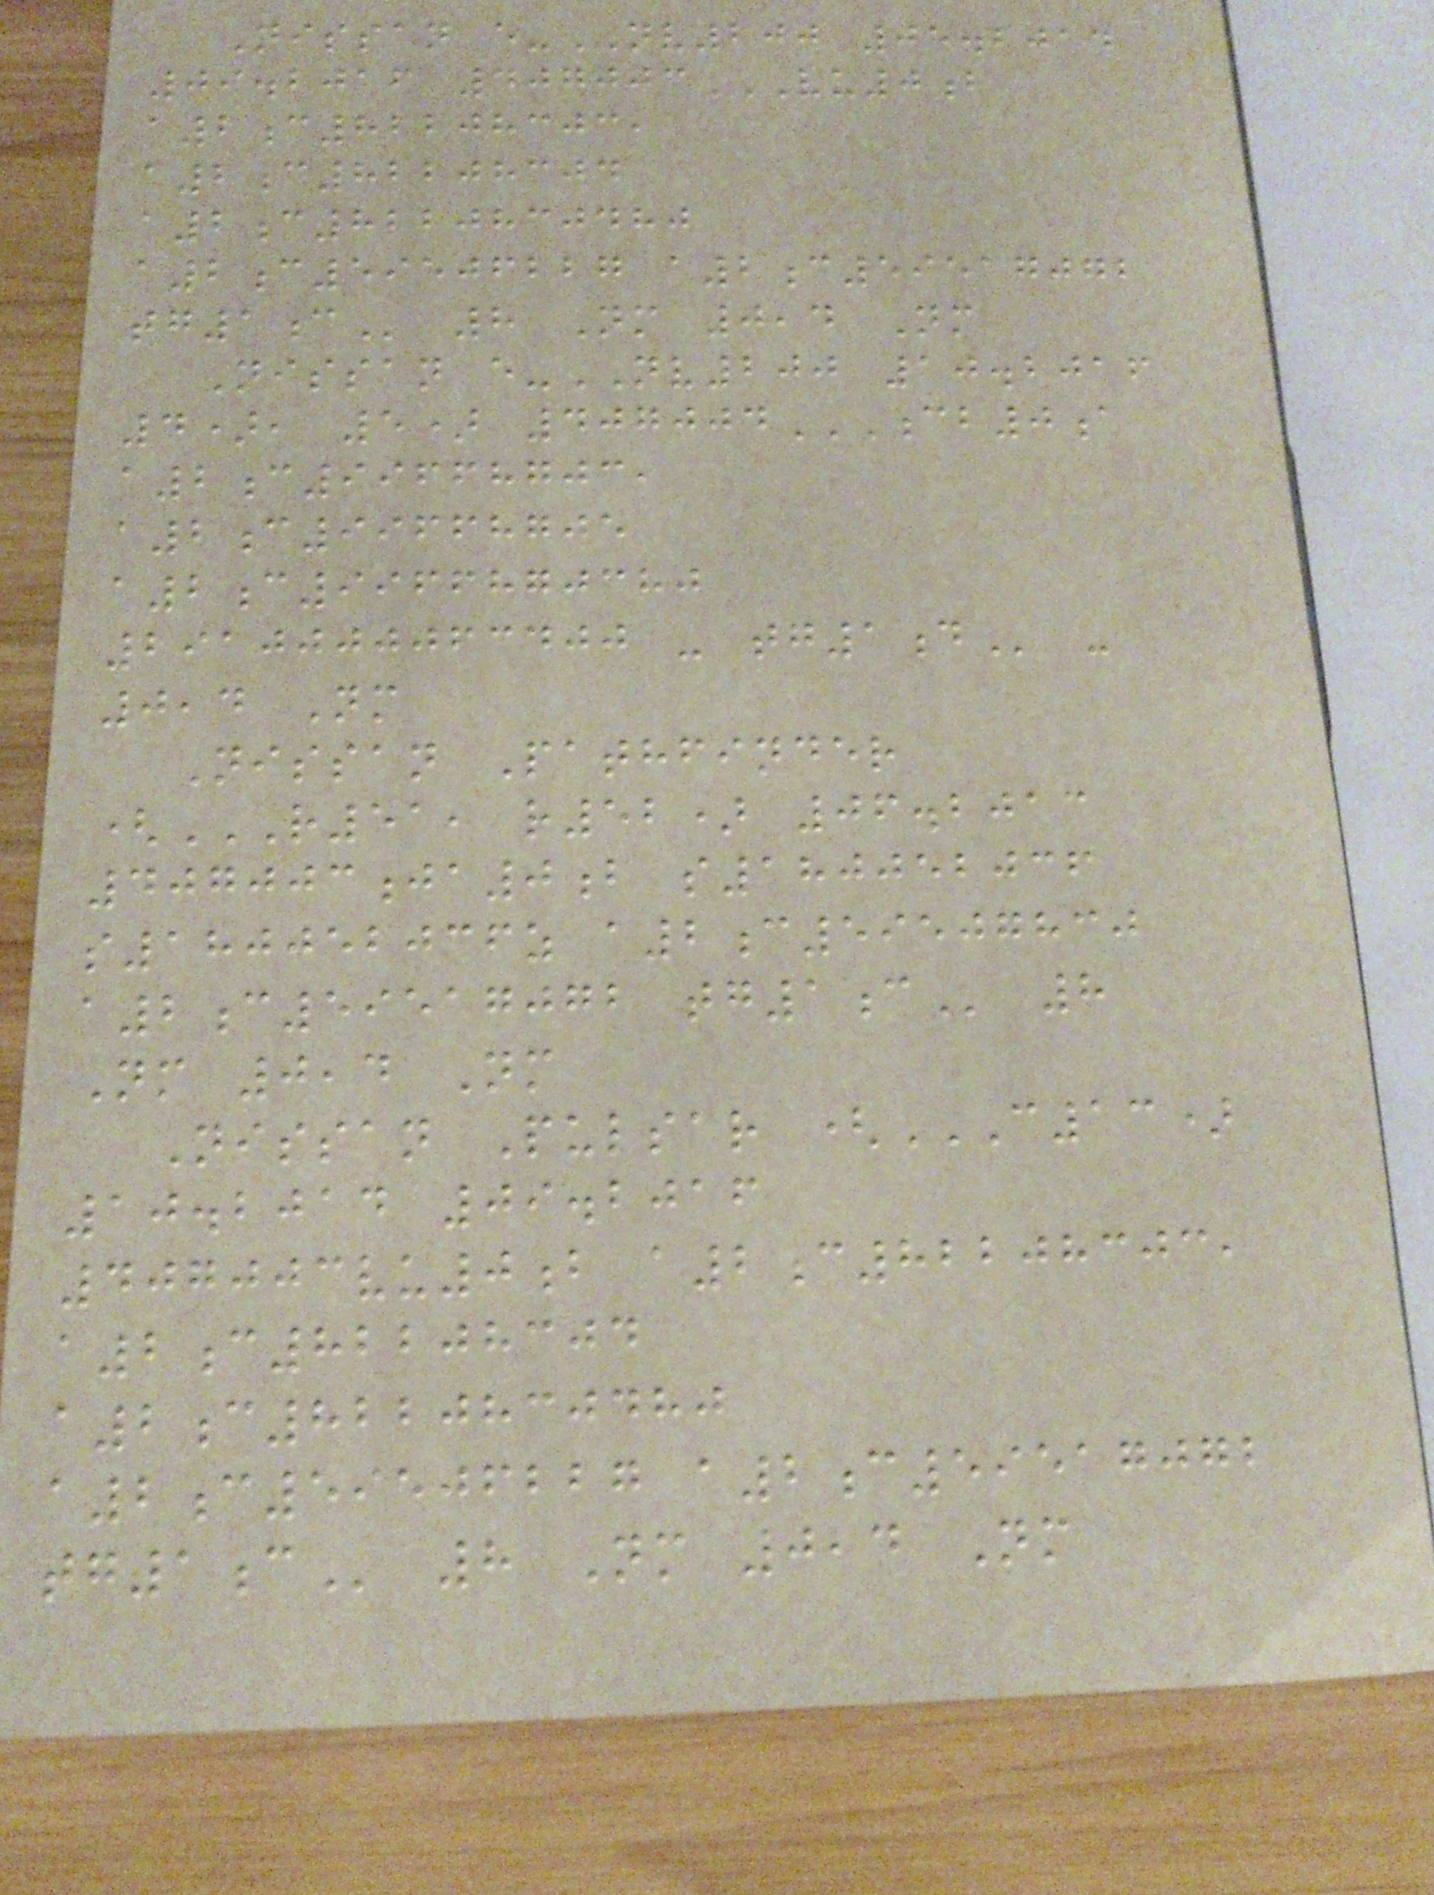Nissan e-NV200 05.2014
09.2016 407003VU0B
A2C82208303,
A2C82208304
A2C8220830480
A2C59506227 A2C59517072
TG1C 8 Nm 0,4 Nm
Nissan e-NV200 10.2016
4), 5) 407004CB0A
A2C99668703,
A2C99668705
A2C9966870380
2910000063400 - TG1D -
0,4 Nm
Nissan Pathfinder
(R51, R52) 06.2013
407003JA0B S180052036
S180052036Z A2C59507830
A2C59517072 TG1C 8
Nm 0,4 Nm
Nissan Pulsar (C13)
10.2014 09.2016
407003VU0B A2C82208303,
A2C82208304
A2C8220830480
A2C59506227 A2C59517072
TG1C 8 Nm 0,4 Nm
